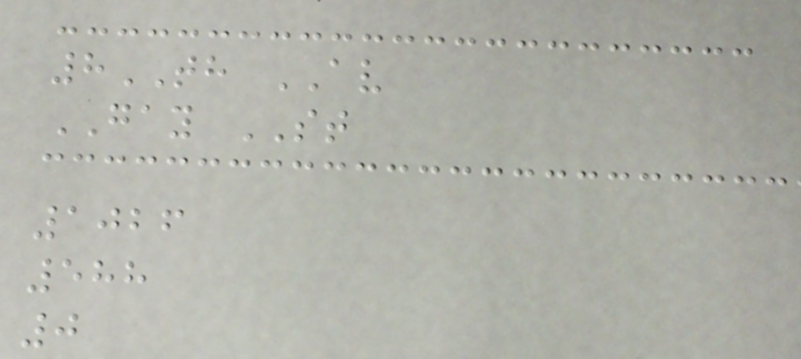8TH AV
GAY ST
1026
588
0
